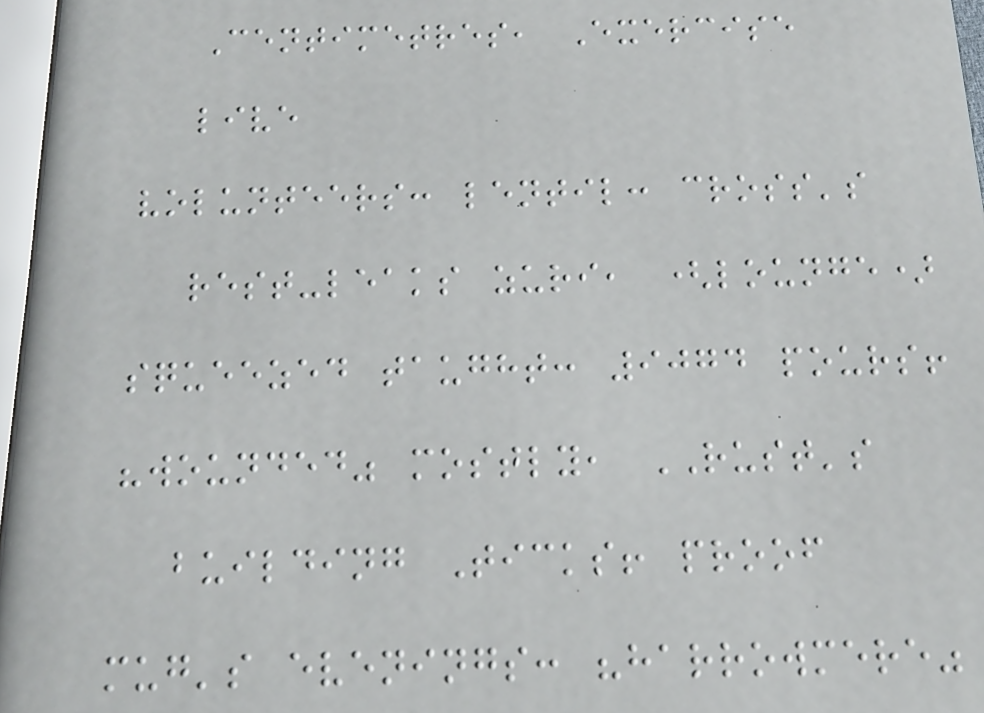Centimetres, Exercise
live
volunteers: lentil: cross's
rest-leaks zuri, (lounge)
squeezed taught: 9074 pours!
"wounded" mostly, RUST's
building Ticks! proof
mug's evenings: "harrowmere"
